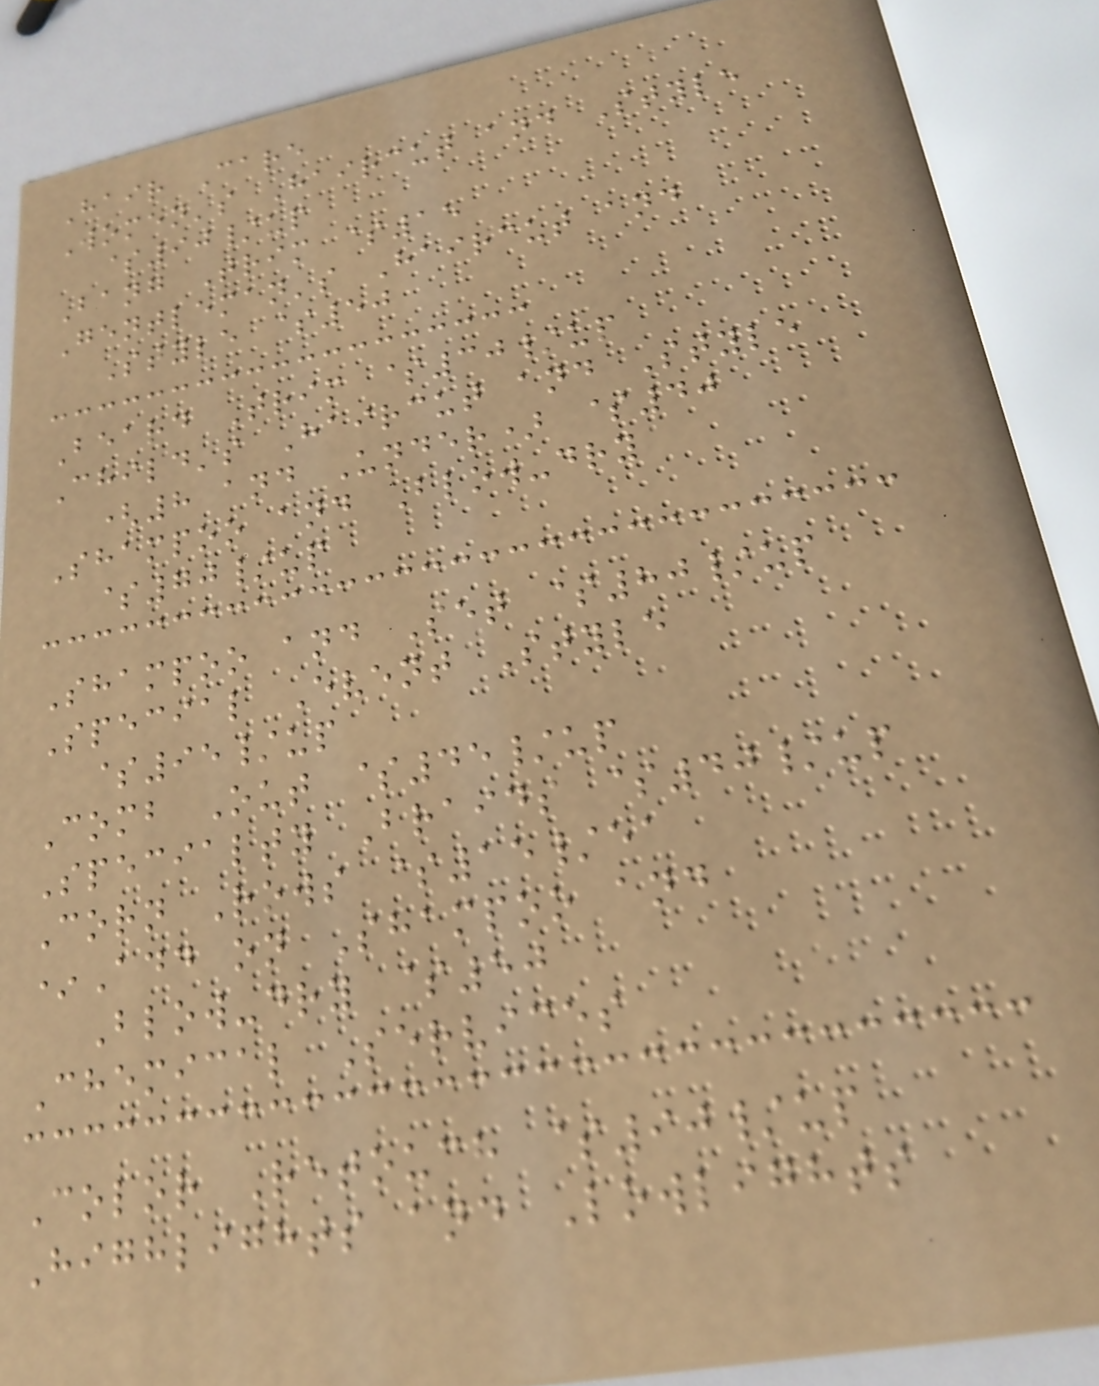Hair Care
Women's Haircut and Style
$90/up
Bang Trim $15
Gentleman's Haircut and
Style $50
Beard Trim $30/up
Child's Haircut and Style
(8 and Under) $40
Shampoo and Blow-dry
$70/up
Shampoo and Set $80/up
Special Event Style
$95/up
Comb Out $45/up
Specialty Braids $40/up
Corn Rows $15/ea
*Add on Shampoo and
Blow-dry $50
Chemical Services
Color Retouch $90/up
Highlights and Lowlights
